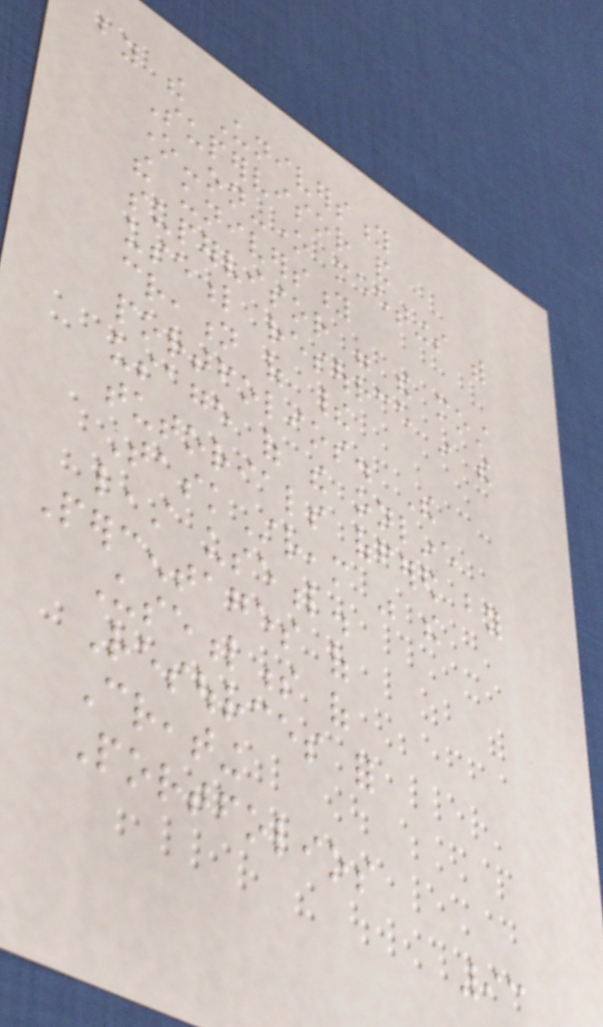by the University
Supervisor and
one-on-one meetings with
the university
supervisor were the most
useful resource in the
creation of their
portfolios. The
usage of the online
tutorials offered by
TaskStream was the
least useful.
Percentages of
Usefulness of
Resources for
Creating
Portfolios
93
